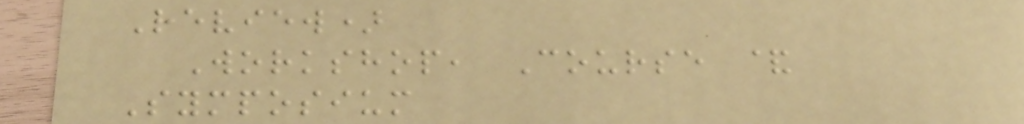Review)
Workshop, Course &
Symposium
